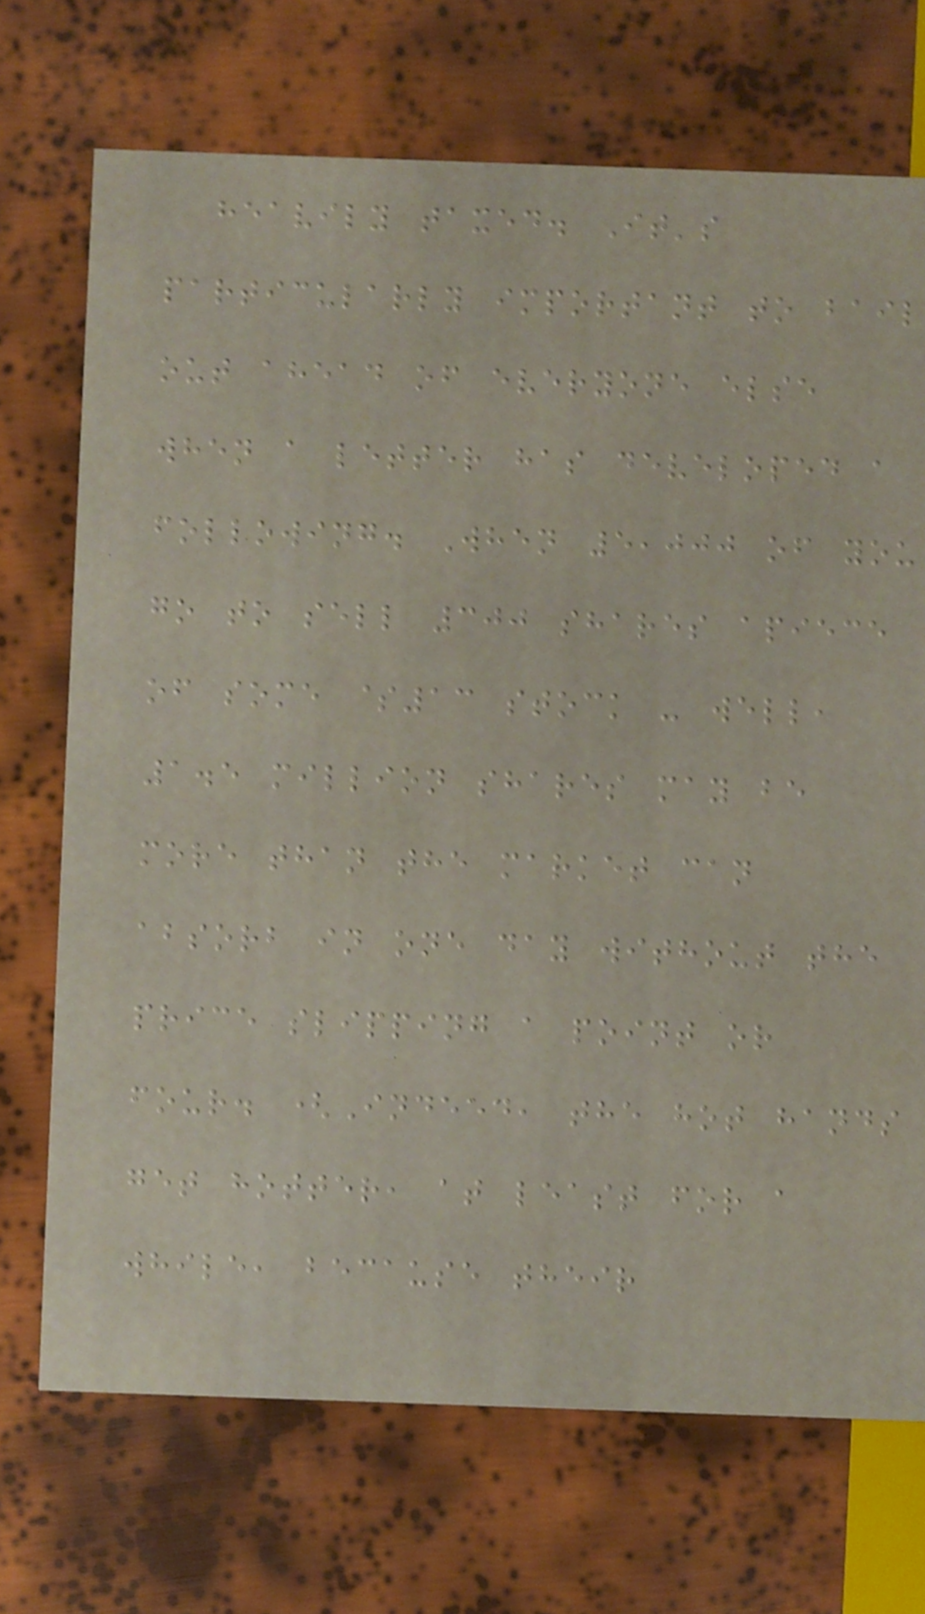heavily taxed. It's
particularly important to bail
out ahead of everyone else
when a letter has developed a
following. When 5,000 of you
go to sell 300 shares apiece
of some $13 stock - well,
1.5 million shares may be
more than the market can
absorb in one day without the
price slipping a point or
four. (Indeed, the hot hands
get hotter, at least for a
while, because their
